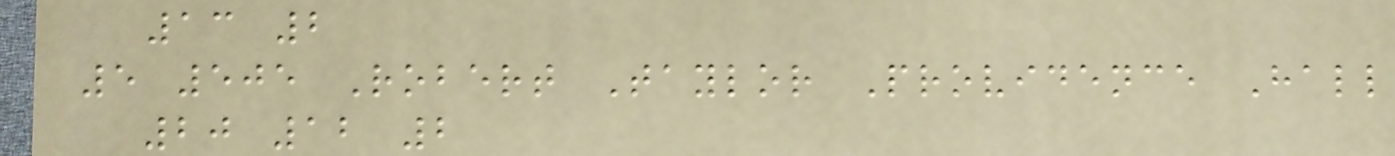13 2
5 505 Robert Taylor Providence Hall
20 12 2
